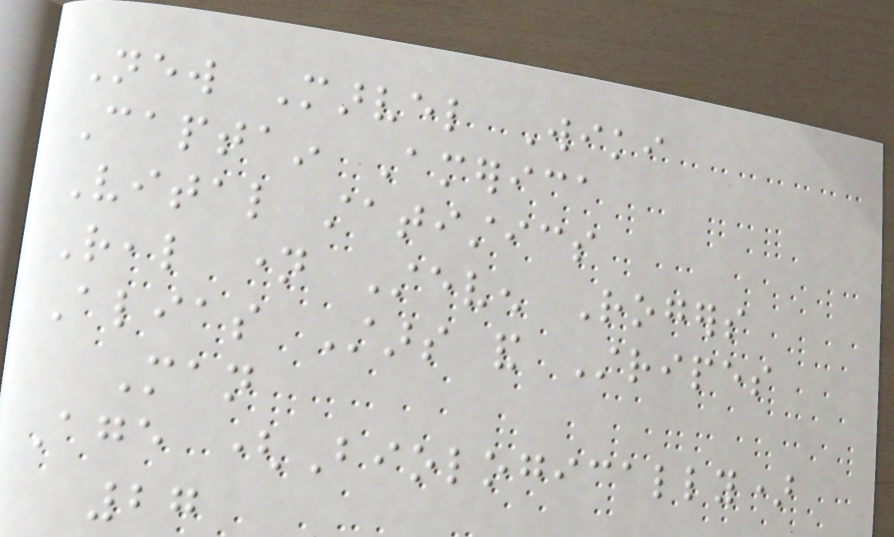New Marvel Wiki
Captain America
Vital statistics
Real name Steven Rogers
Alias Stars and Stripes
Man
Age (Biologically)
27
